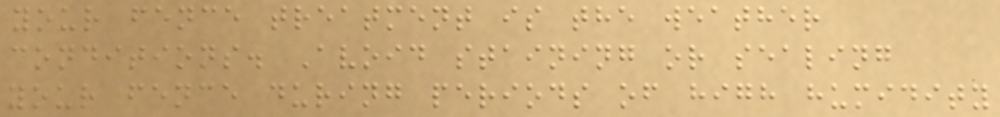your fence treatment is the weather
conditions. Avoid staining or sealing
your fence during periods of high humidity
